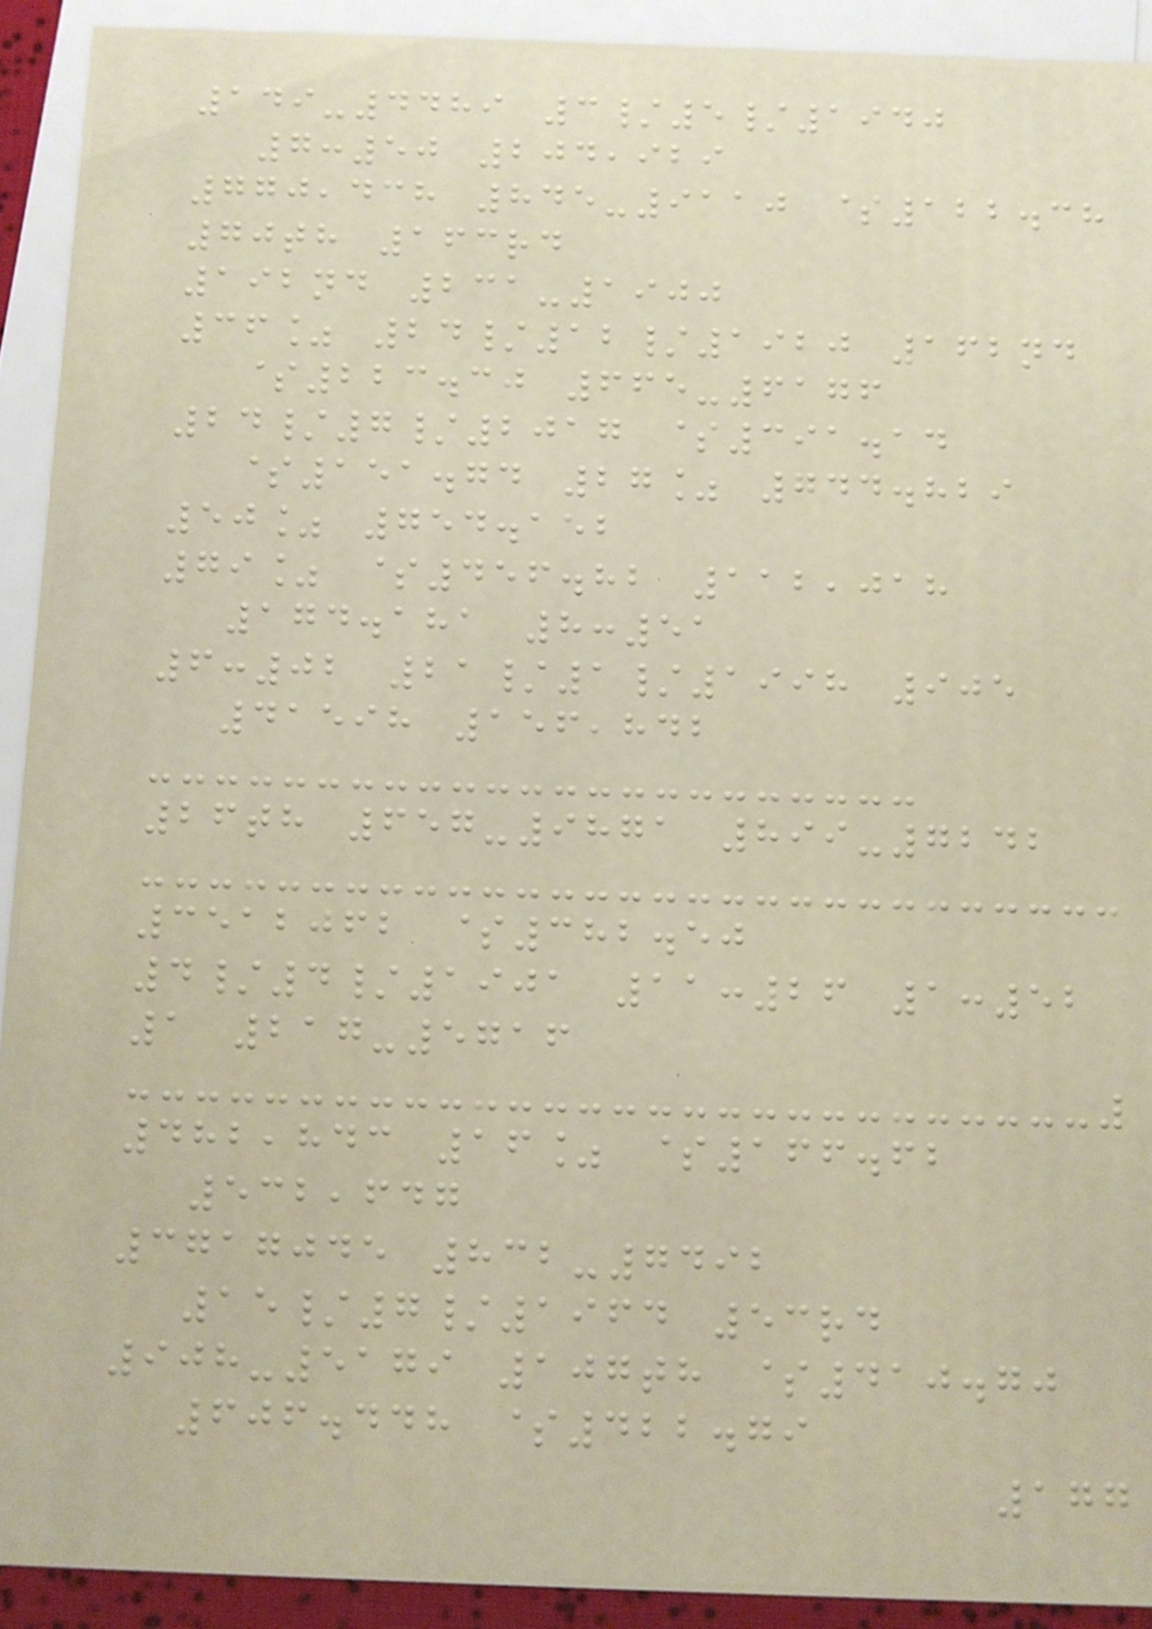149-4489 3/5/1940
7:50 204,929
770,438 845-9110 $122.38
70th 163rd
192nd 231-1900
36% 24/12/1920 162nd
$223.30 665-6176
24/7/2017 $391.14
$151.74 27% 744.829
50% 754.152
79% $456.82 112,018
174.181 8:51
6:02 21/1/1998 905
41598 156,842
26th 657-9871 899-7242
3512062 $382.50
4/4/1901 11:26 1:52
1 217-5716
482,843 16% $166.62
532,647
3717045 832-7492
15/7/1964 53rd
908-5179 107th $410.70
606.448 $422.79
177
